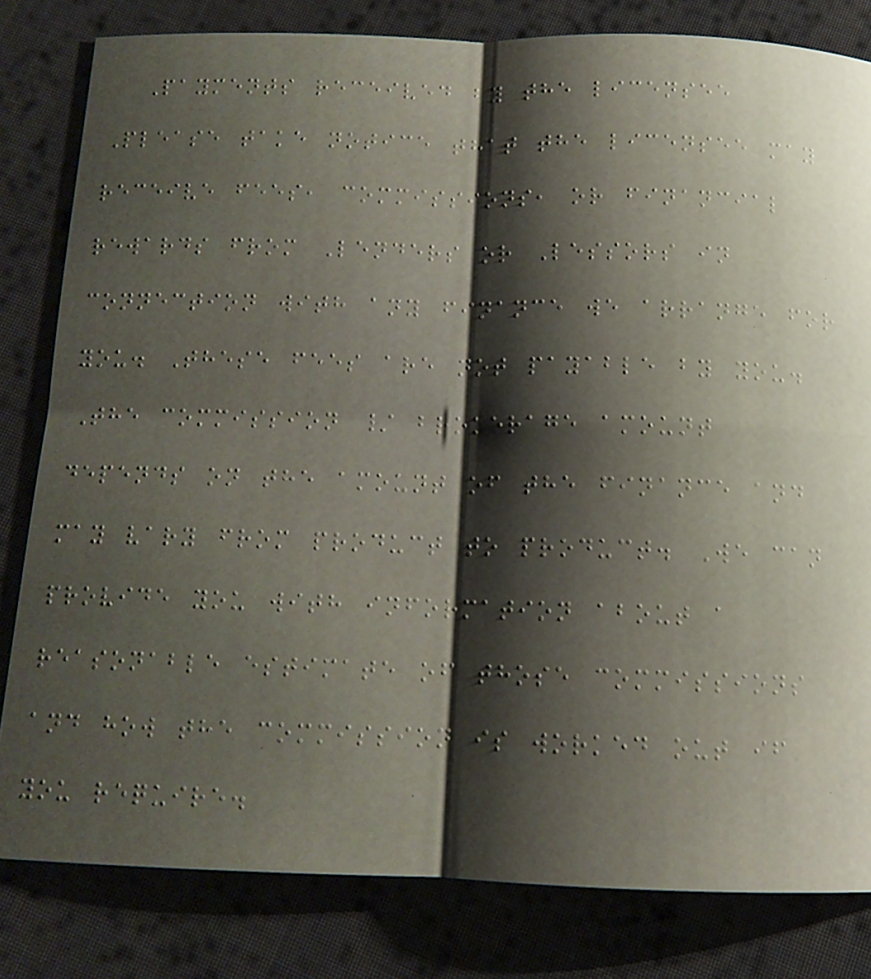Payments received by the licensee
Please take notice that the licensee may
receive fees, commissions, or financial
rewards from Lenders or Lessors in
connection with any finance we arrange for
you. These fees are not payable by you.
The commission / brokerage amount
depends on the amount of the finance and
may vary from product to product. We can
provide you with information about a
reasonable estimate of those commissions
and how the commission is worked out if
you require.
